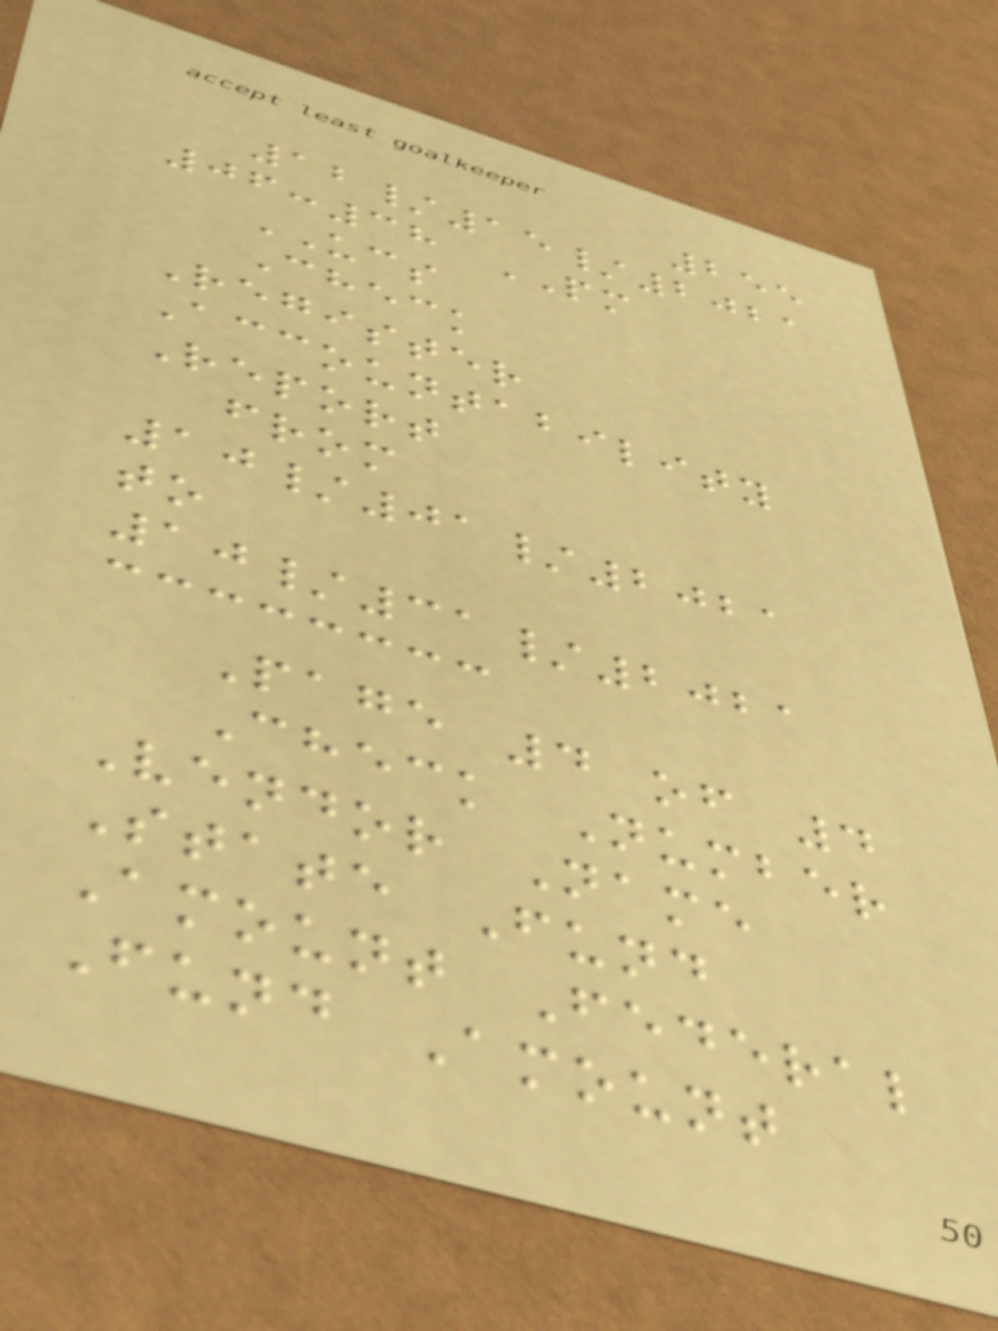255
12/15/2021
06:38 PM
UCS
Check
Register
Accountability
Report
from
10/01/2021
to
10/31/2021
Page 4 of 4
Check Number
Vendor Name
State Fund
Amount Federal
Fund Amount
